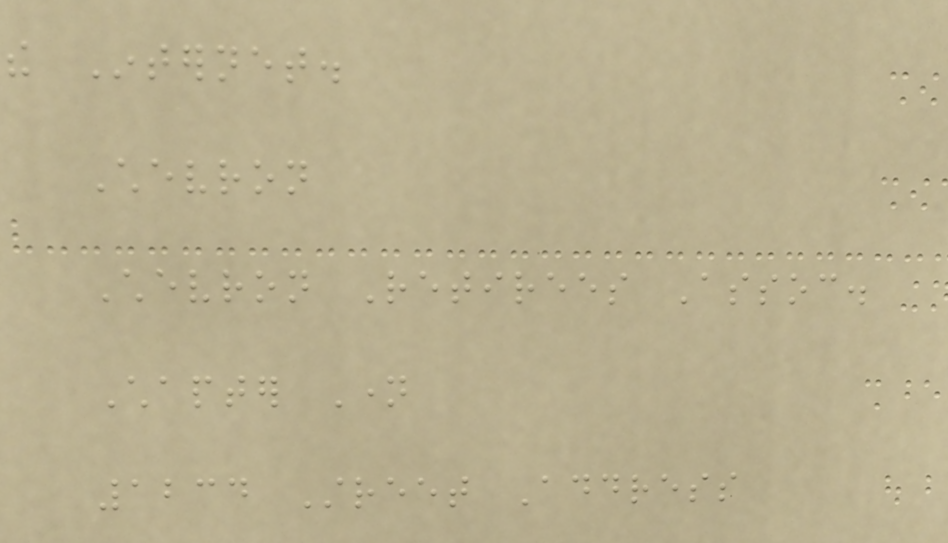the Internet.
Chevron
Chevron Retirees Assoc.
Chapter Name
1234 Street Address
